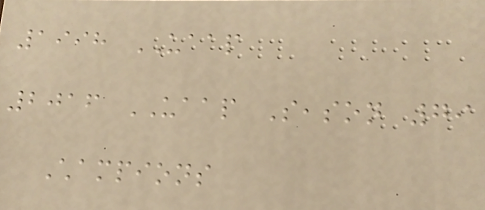1998 UAAP
2016 UAAP Season 79
Champions
